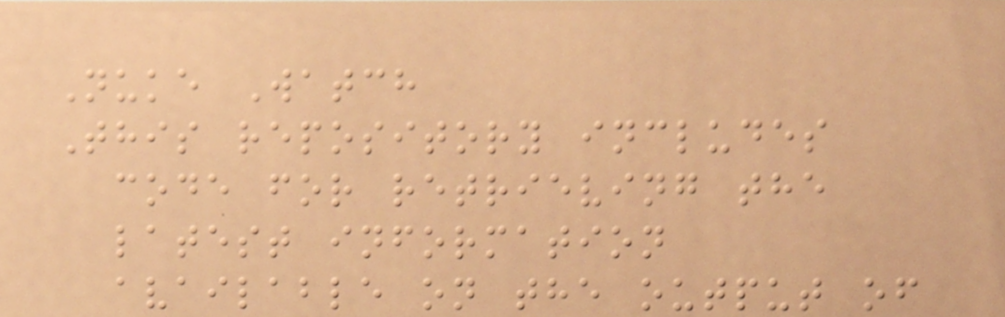Nuke Watch
This repository includes
code for retrieving the
latest information
available on the output of
